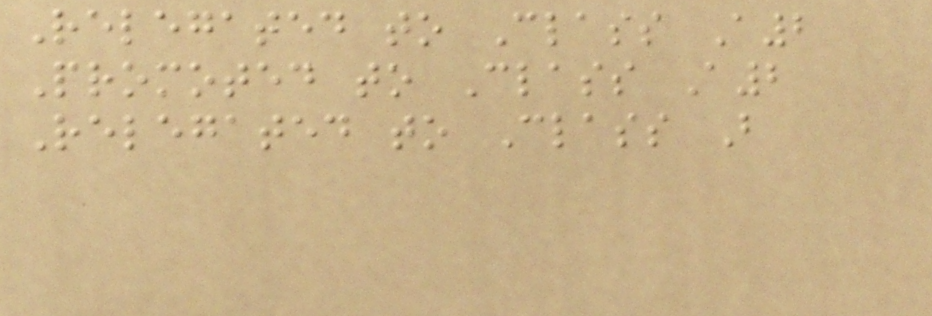Relegated to Class A2
Promoted to Class A2
Relegated to Class B
